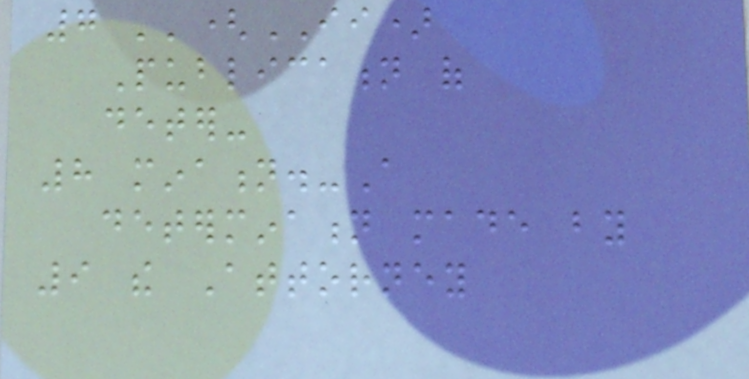7 ''(II)
Publication of
deter-
8 mination.-A
determination made by
9 the Attorney
